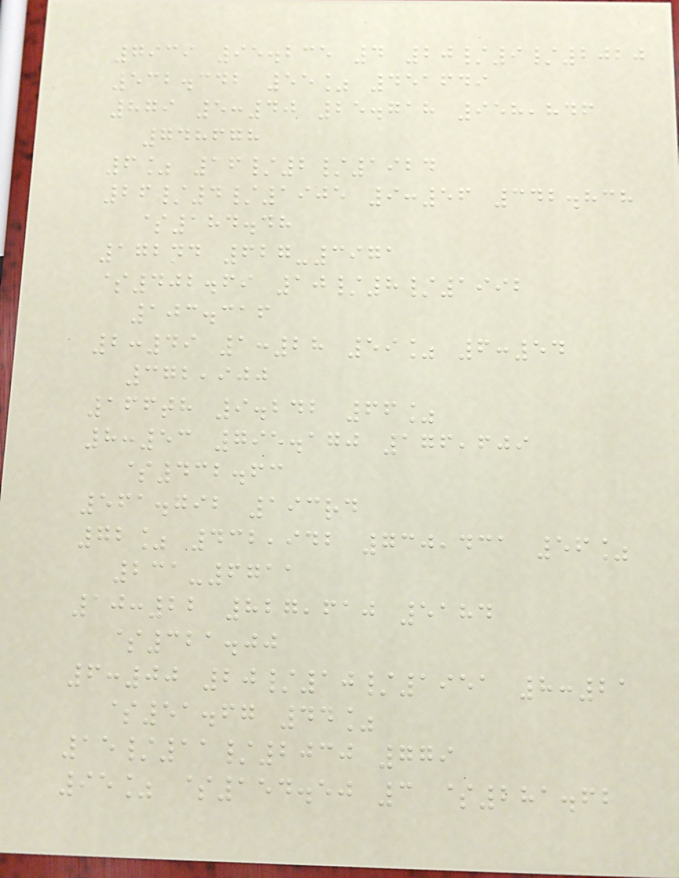7939 95.235 4 20/9/2020
532.342 55% 451649
879 5:40 25.718 958,846
748678
6% 16/2/1924
26/4/1905 9:56 342.838
$184.48
172nd 627-3971
$402.69 10/8/1992
103.316
2:49 1:28 59% 6:54
372,900
166th 9.242 66%
8:53 795.170 176,609
$432.63
561.792 193rd
72% 432,942 730,431 56%
231-6711
10:22 827,610 5184
$321.00
6:00 20/10/1951 8:21
$51.67 44%
15/11/2030 779
95% $154.50 3 $281.62
